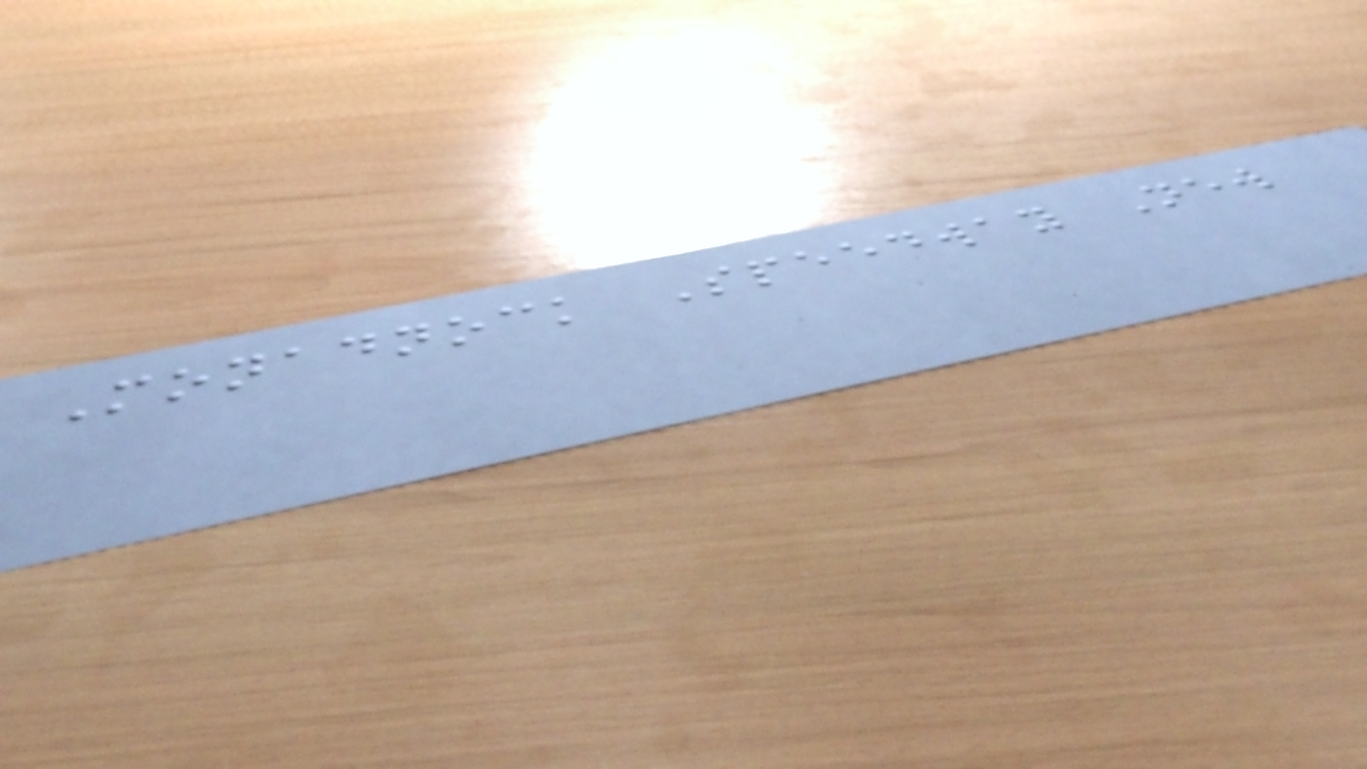Monadnock Speedway New
